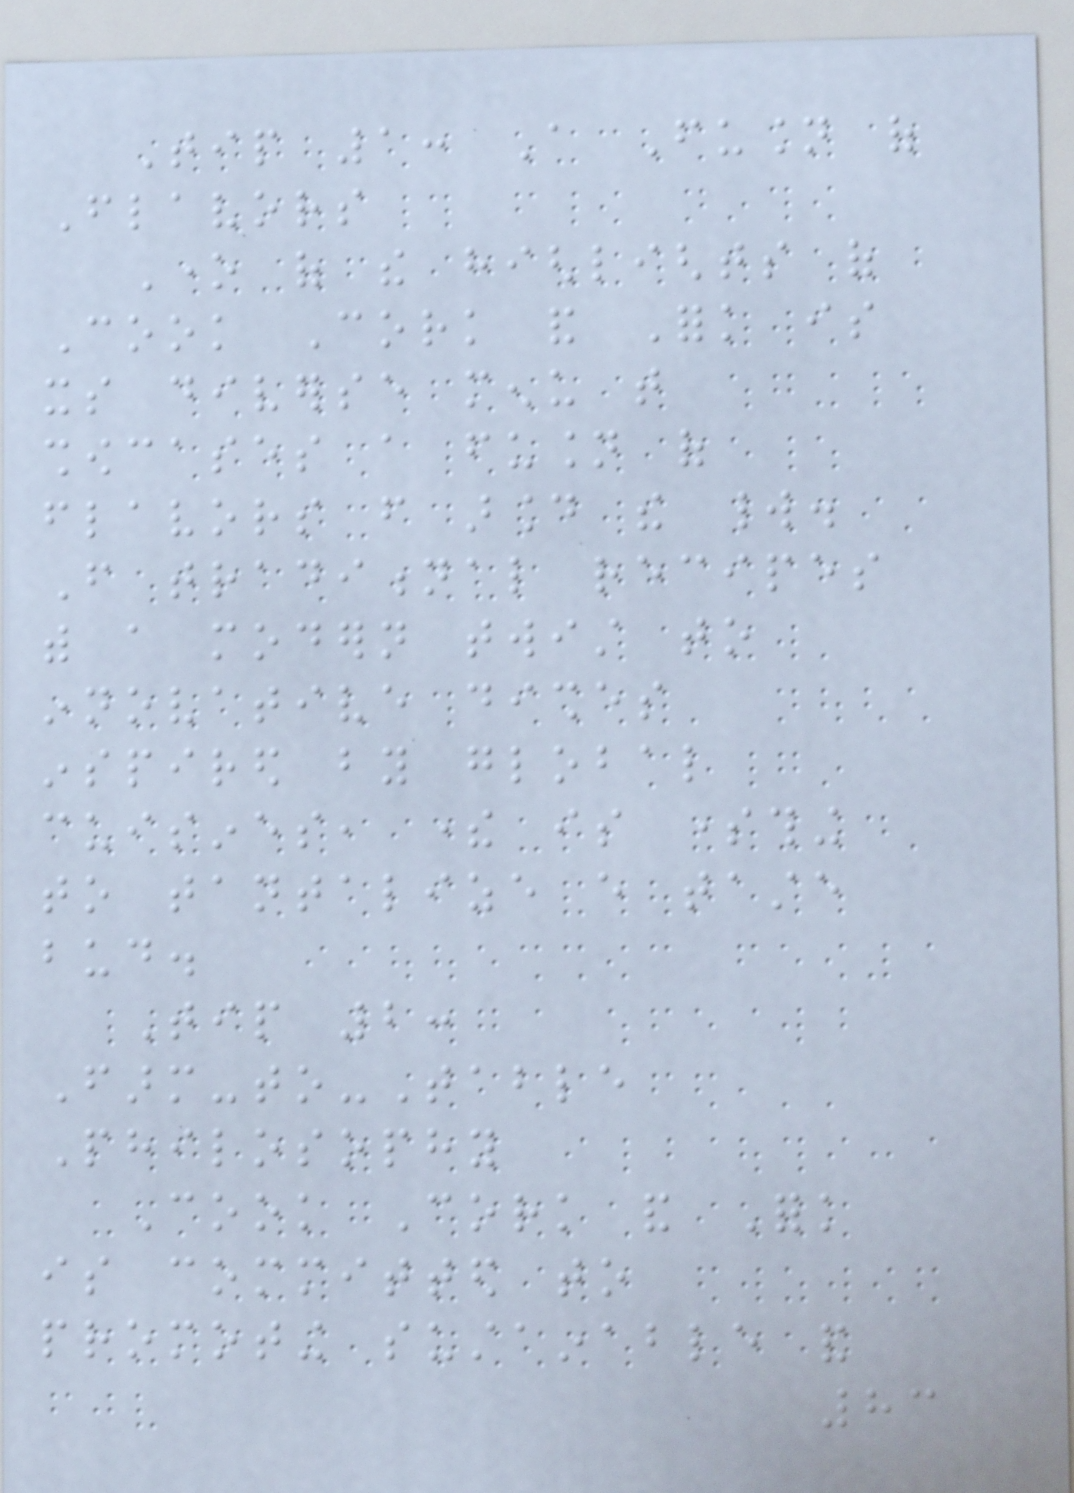Tip 1: A Fusion of
Flavors
One of the highlights of
Cook Cork and Fork is
its diverse menu that
showcases a fusion of
flavors from around the world.
From traditional recipes
with a modern twist to
innovative dishes
inspired by global
cuisines, there is something
to tantalize every taste
bud.
Tip 2:
Farm-to-Table
Philosophy
Cook Cork and Fork
is committed to
promoting sustainable and
83
